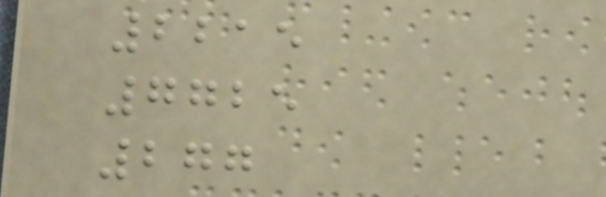2215
7725
277
